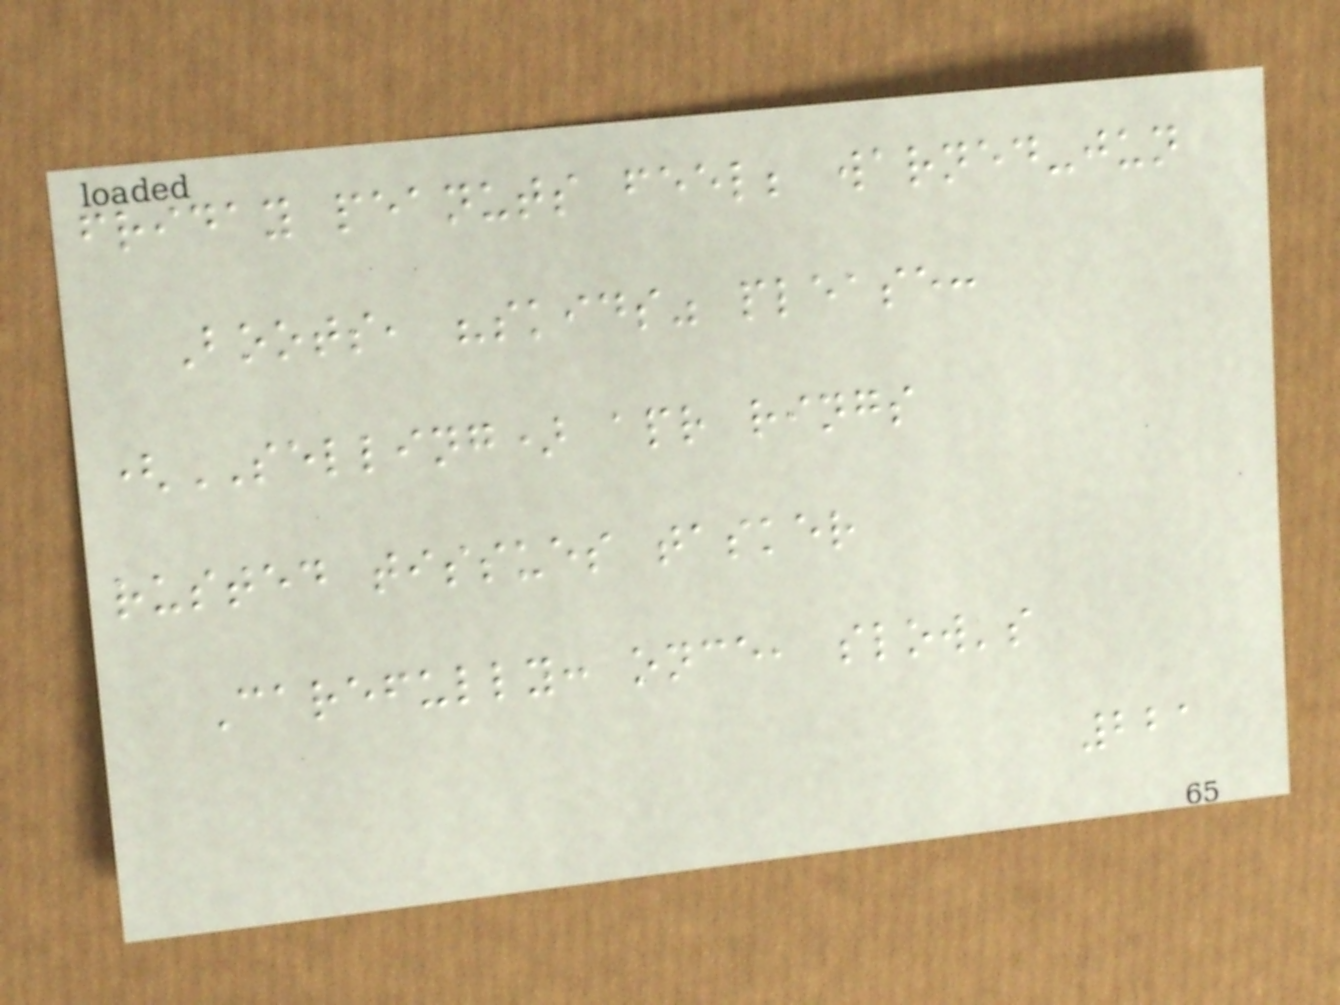friday peanuts feel; warned-jun
Boots, "skids" please:
(SELLING) apr rings
rusted tissues tasker
Carefully: once, slow's
221
